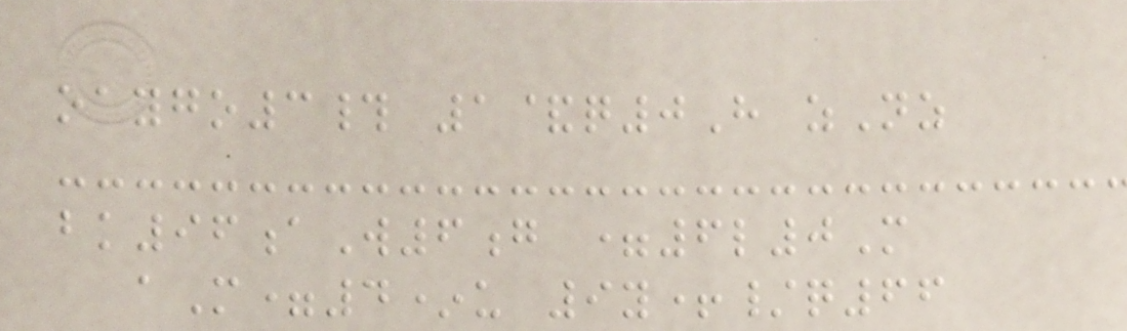oaygo3# 1&q0H zNz
bk96aW6g =6l0M
aM=4*u 9y+/q66
